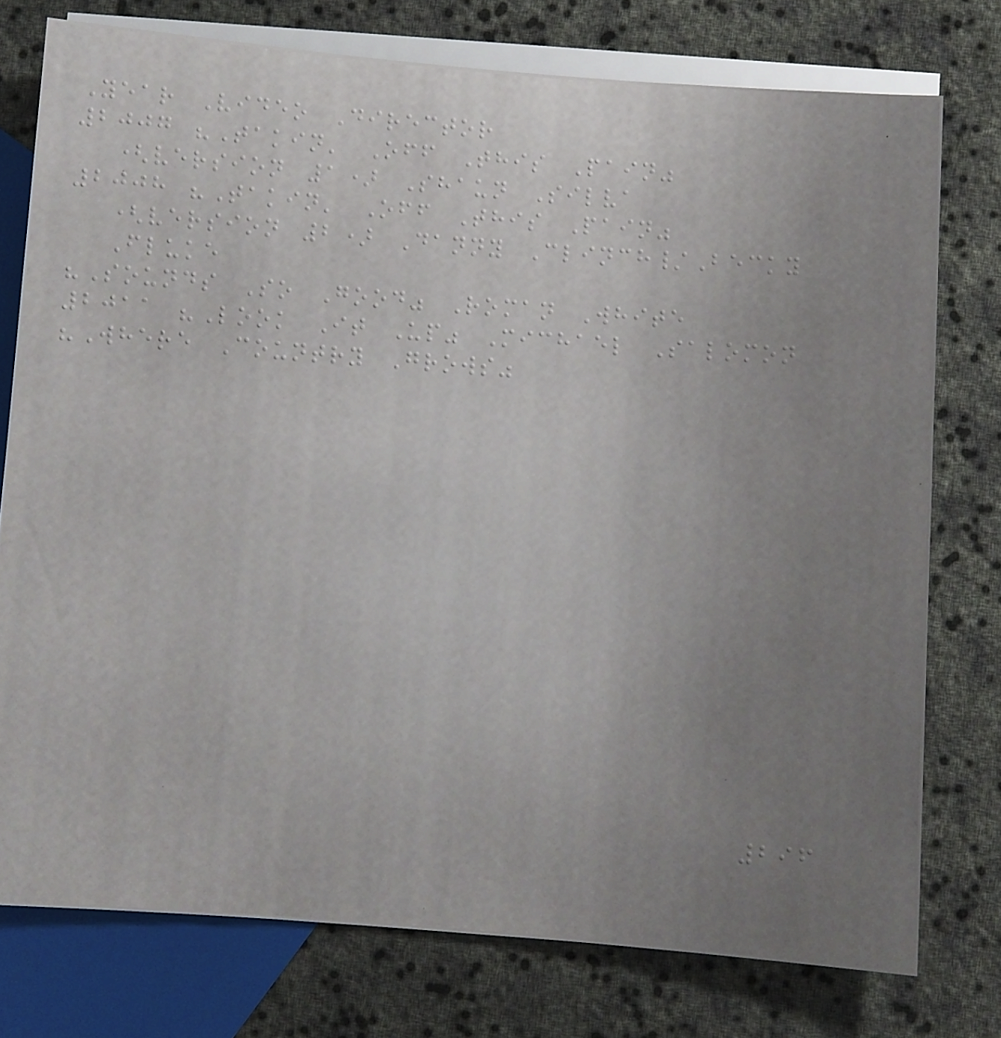Year Video Director
2007 "Takin' Off This Pain"
(version 1) Shaun Silva
2008 "Takin' Off This Pain"
(version 2) Danny Clinch/Becky
Fluke
"Sounds So Good" Roman White
2011 "Look It Up" Michael Salomon
"Where Country Grows"
296
